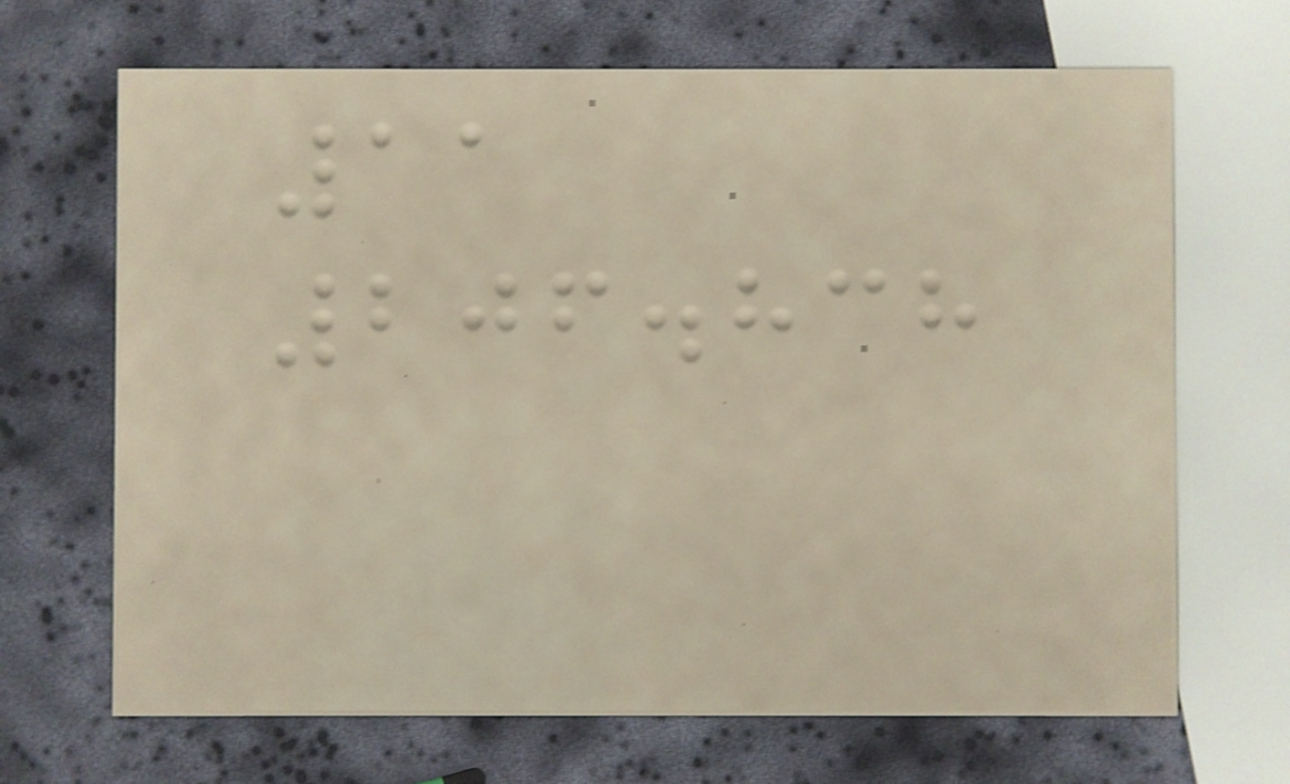11
206.838
